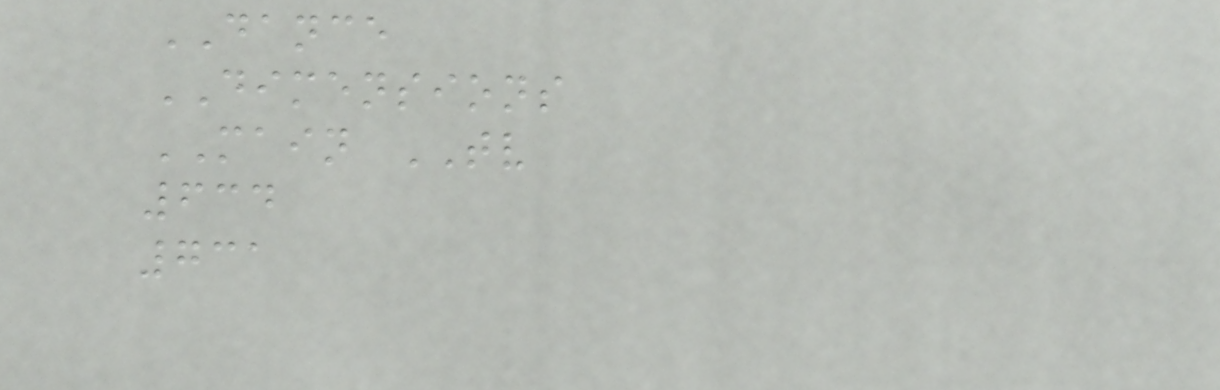DANCE
DIMENSIONS
MAIN TV
634
731
